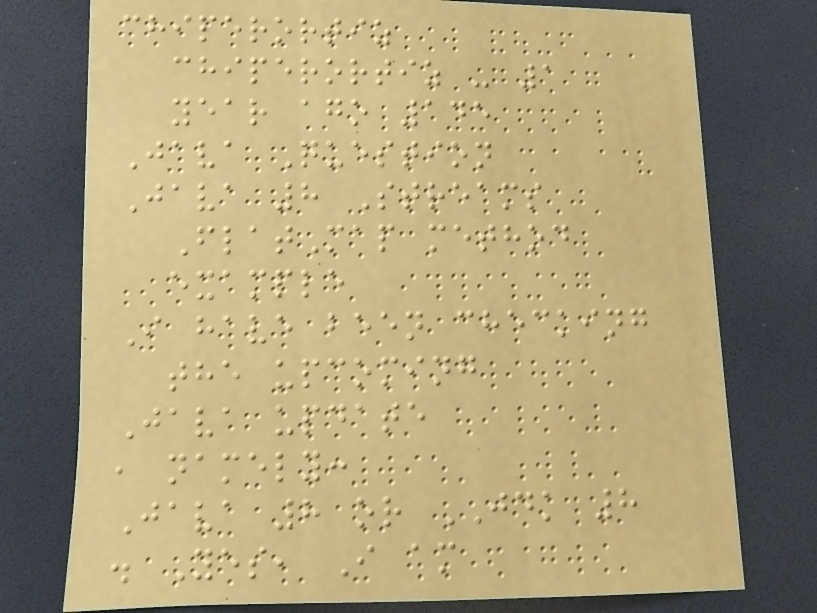chiperortiz
chiperortiz - 1
year ago 145
Java Question
Java 8 Streams
FlatMap method
example
I have been checking
the upcoming
Java update
, namely:
Java 8 or JDK 8
. Yes, I am
